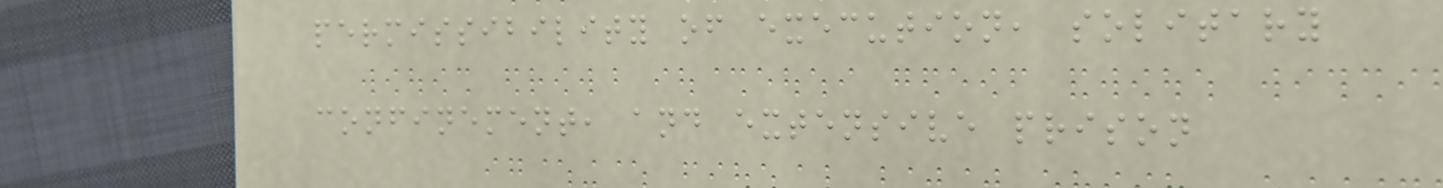permissibility of execution, solitary
confinement, and extensive prison
